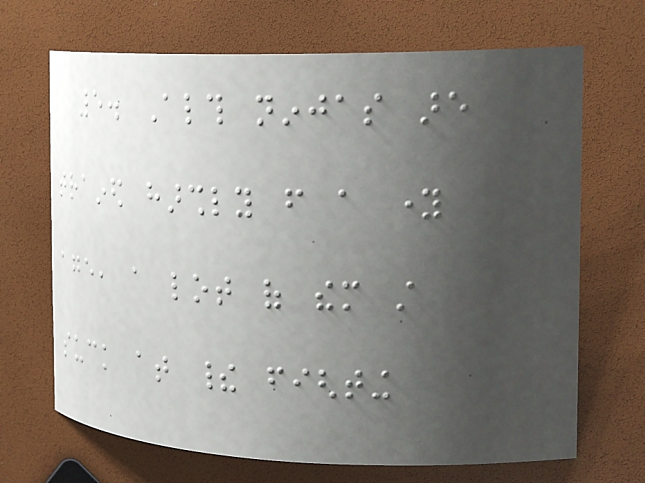5. Although ninjas are
trained harshly from a young
age, a lot of them still
suck at their fighting
